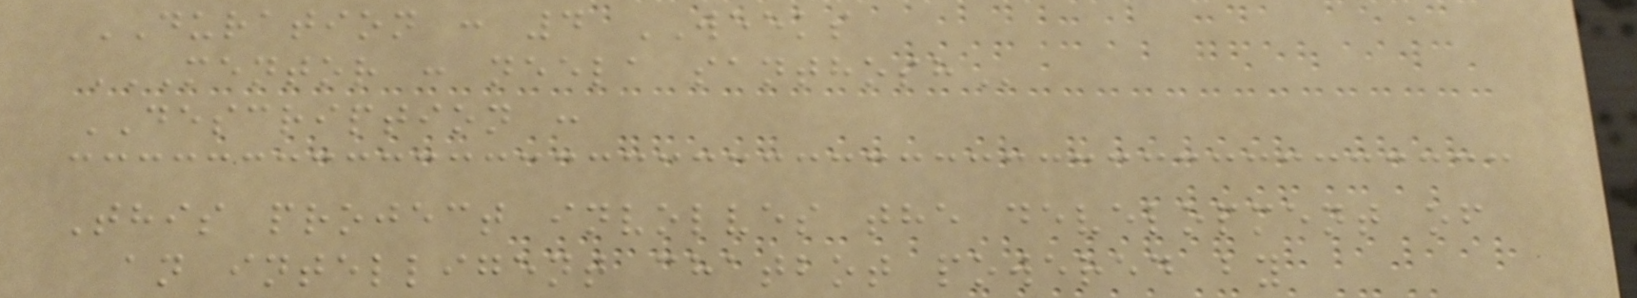DURATION : 4 WEEKS
MENTOR : NEELA SANTHOSH
DESCRIPTION :
This project involves the development of
an intelligent chatbot powered by
